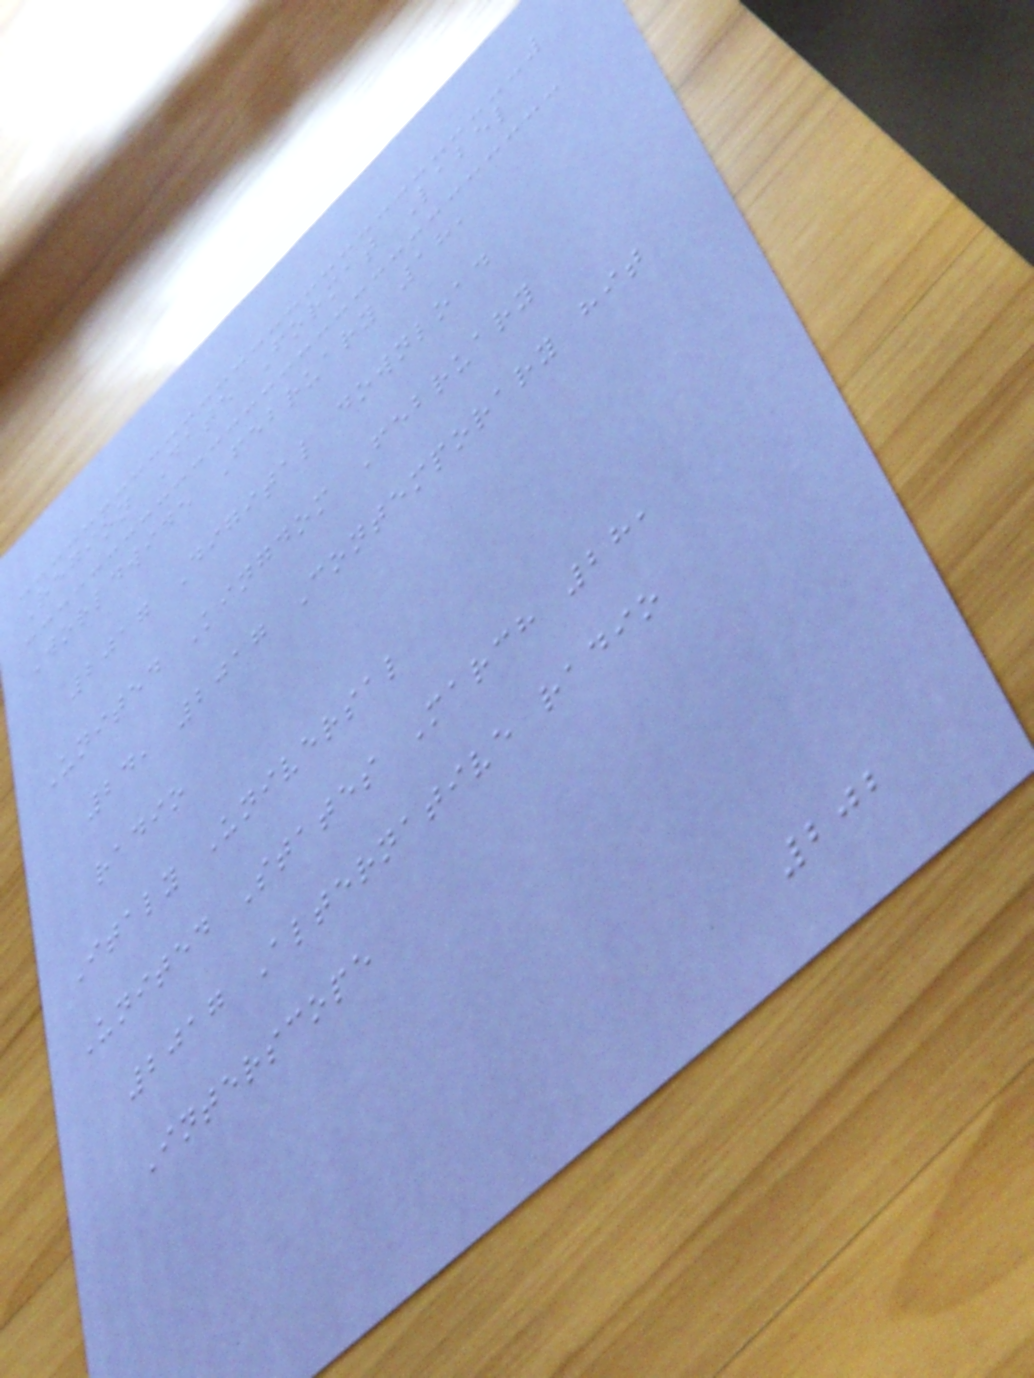Region Date Format Label
Worldwide February 18,
2017 Digital download
United Kingdom February
24, 2017 Contemporary hit
radio
Italy Universal
United States March 28,
2017 Alternative radio
Interscope
202
